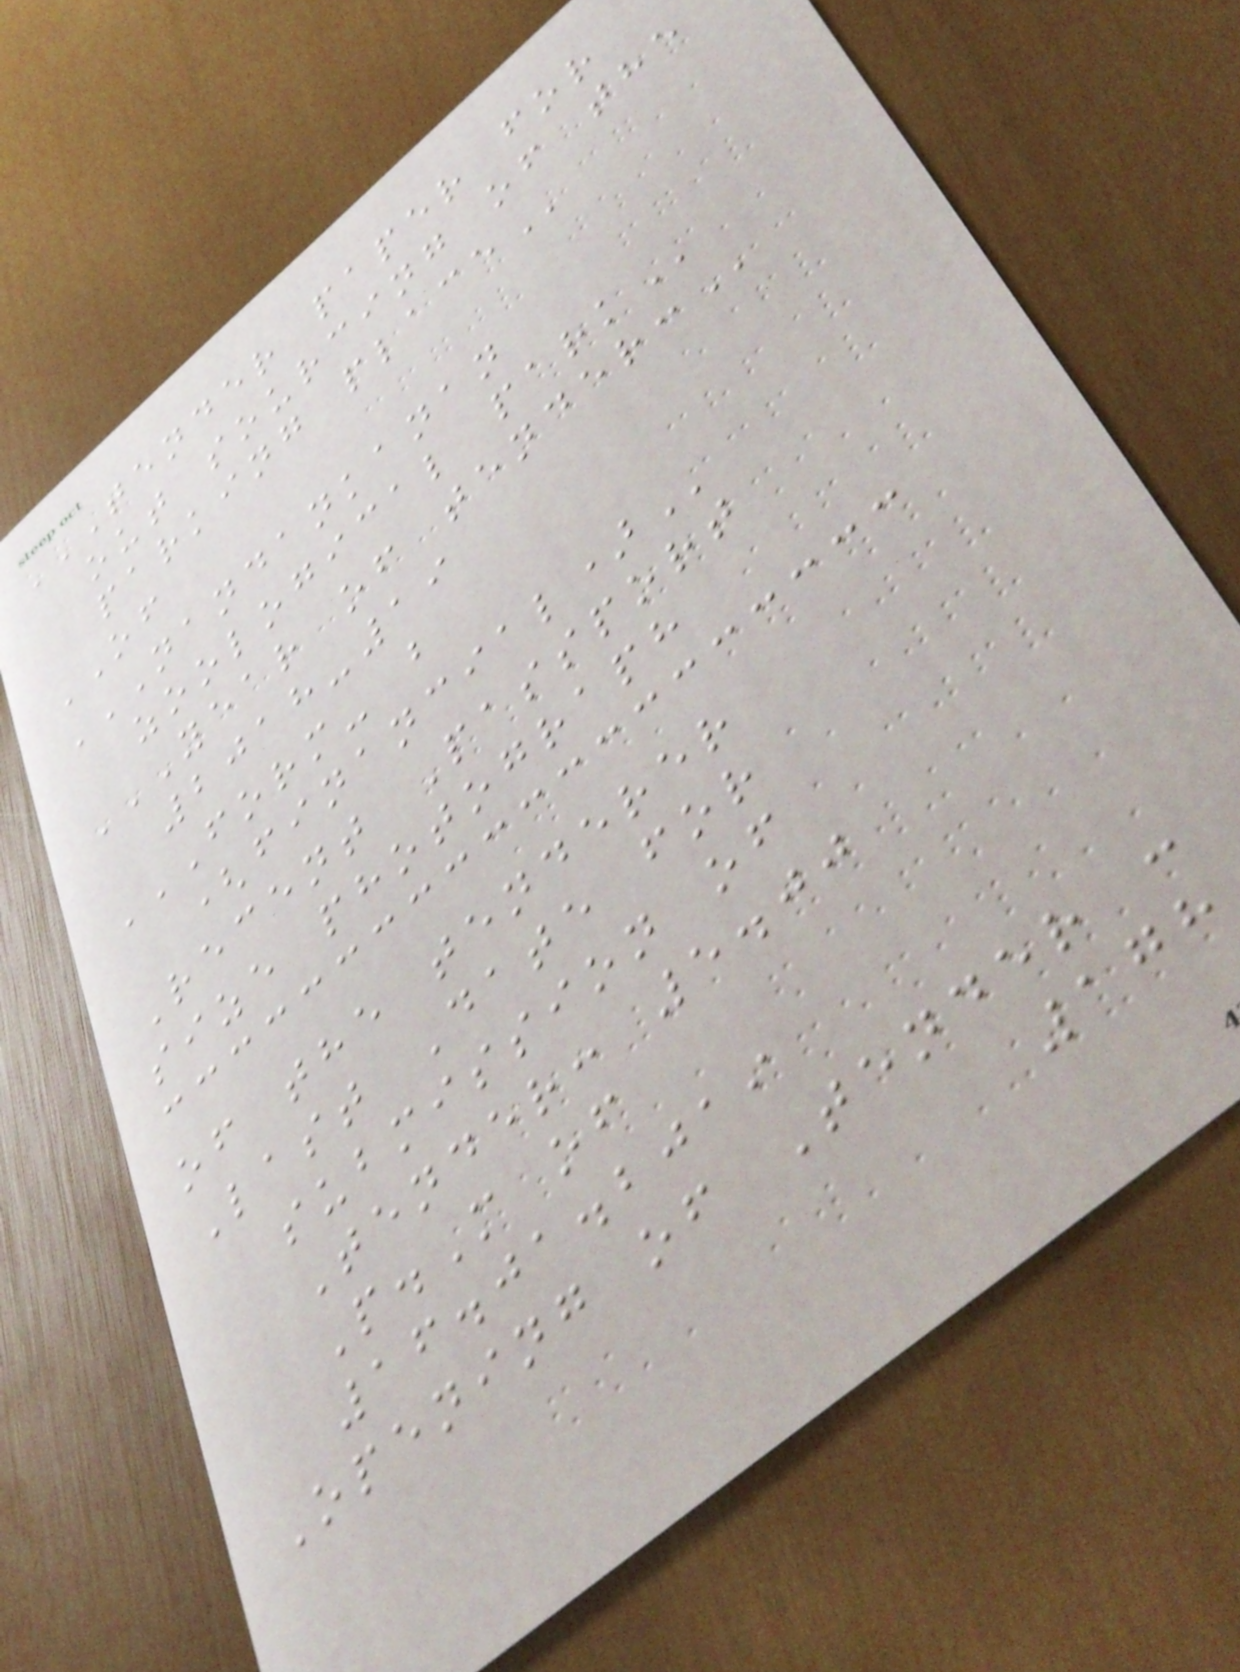TENDER PAPER FOR
OUT SOURCING OF THE
PARKING PLACE
OF
NANDANKANAN
ZOOLOGICAL PARK
YEAR OF TENDER:
2018-19
FORM- B
(FINANCIAL)
Recent Passport
size photograph
of the tenderer
Last Date for
submission of
Tender: 5.00
P.M of
16.01.2019
Opening of Tender :
178
